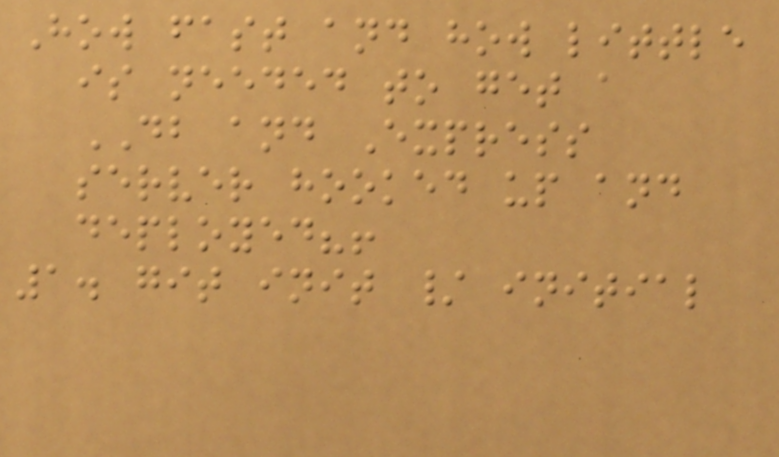How fast and how little
is needed to get a
DB and Express
server hooked up and
deployed?!
1. git init / initial
